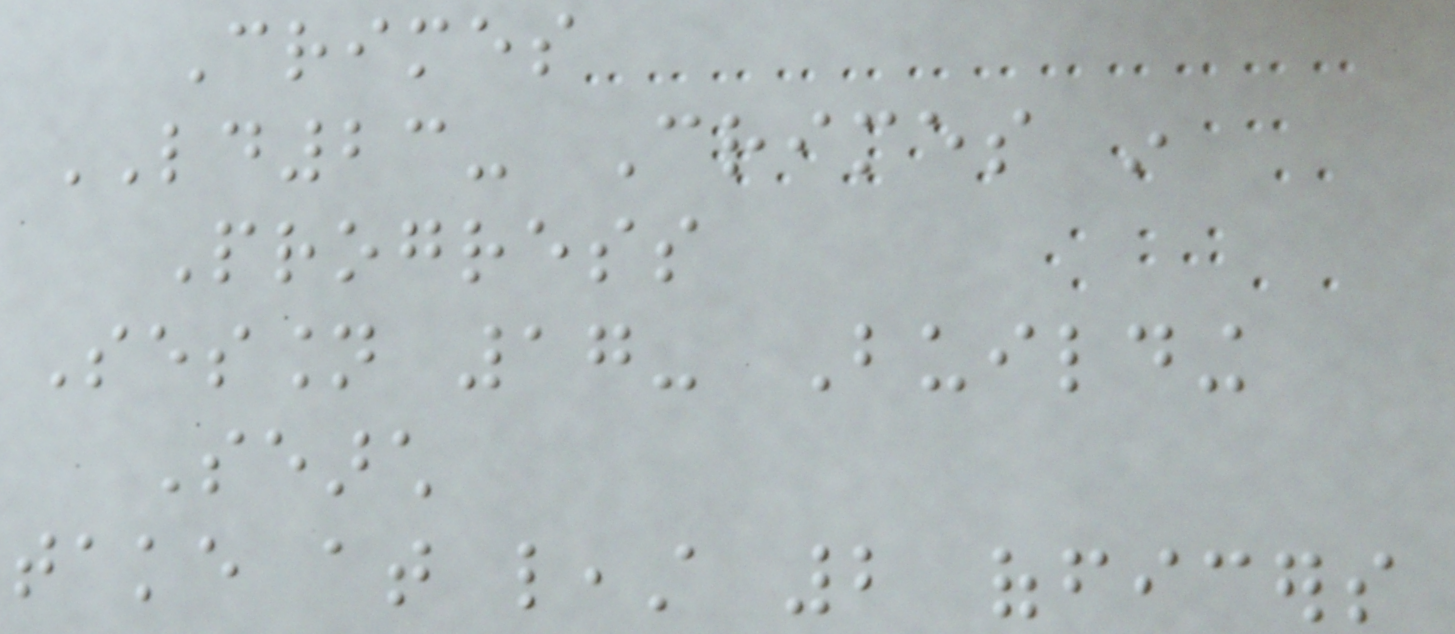Crimes
LD23- Crimes in
Progress
Session 17- Building
Search
take at least 2 officers
